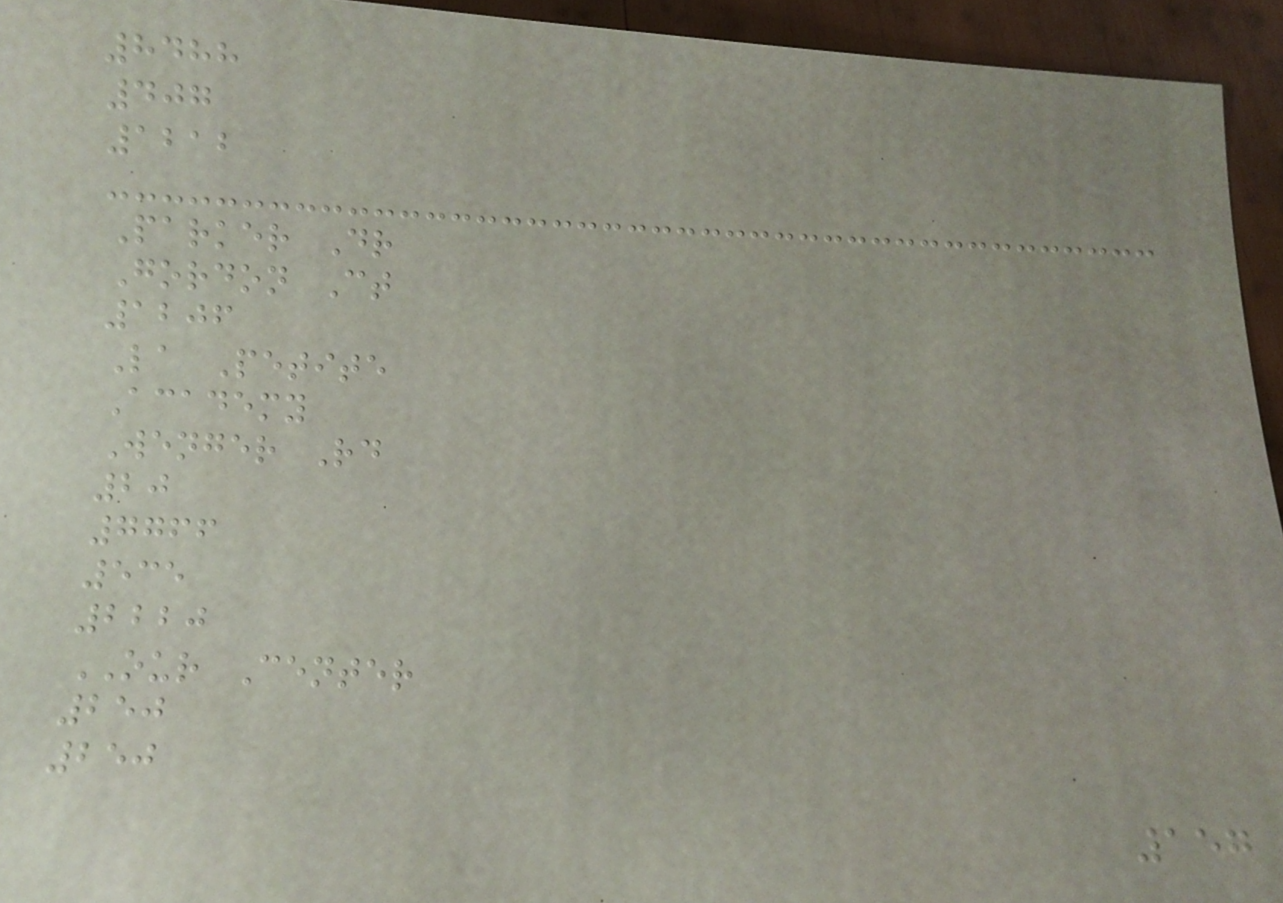8488
407
1212
Parker Dr
Gordon Ct
1206
La Petite
Academy
Wenger Rd
20
7766
535
2220
OUR Center
250
250
157
